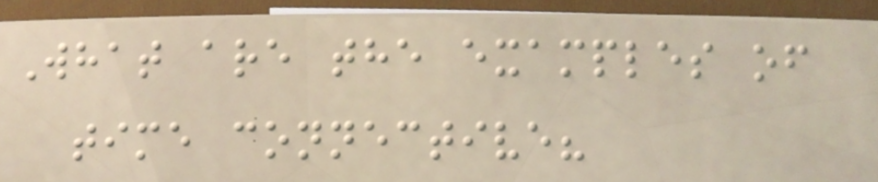What are the examples of
time connective?
